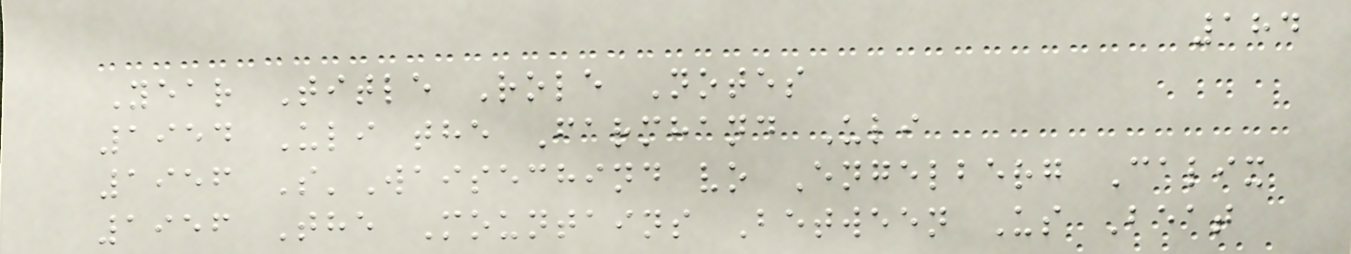184
Year Title Role Notes
1954 Uli the Farmhand Uli
1956 S'Waisechind vo Engelberg Calix
1956 The Mountains Between Us Beat
